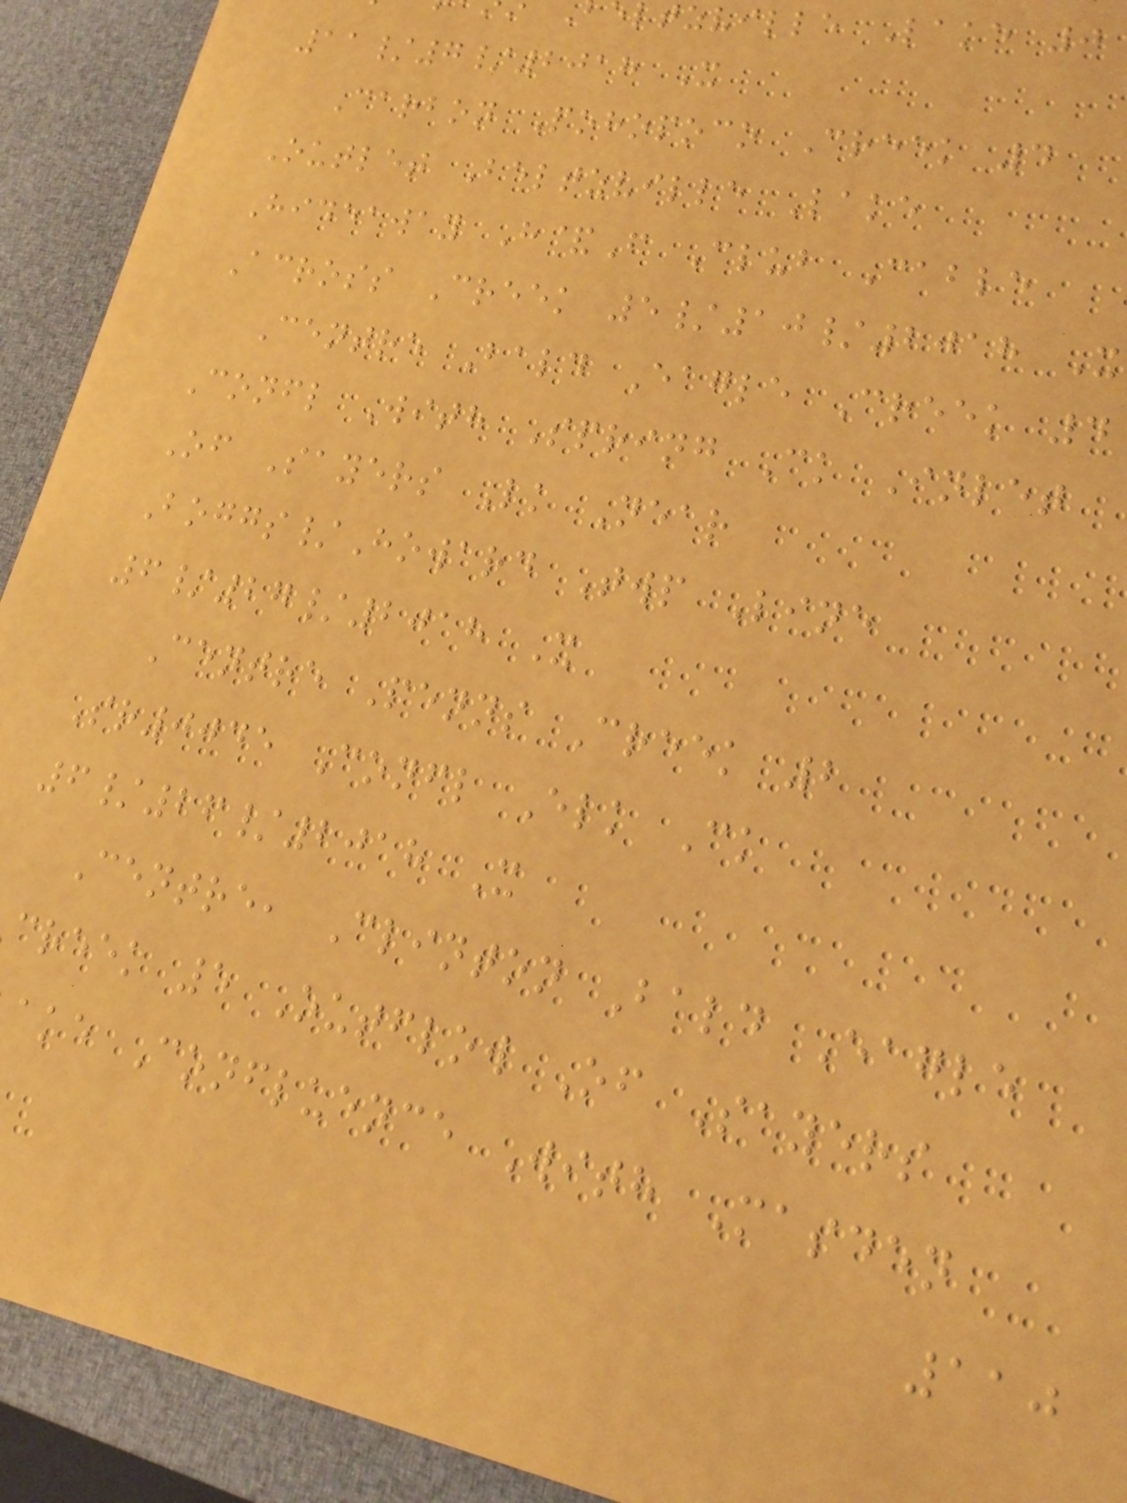ltzville Lake 0
11/7/2018 X
Carbon Pohopoco Creek 4
Outlet Beltzville Lake
Hideaway H&F Club Cable
Across Creek 5/10/2018 X
Centre Bald Eagle Creek 4
Confl With Spring Ck Inlet
Of Sayers Lk Near
Boggs/Howard Twp Line
6/27/2018 X
Centre Penns Creek 2
Sr0045 Confl Elk Ck
6/26/2018 X
Centre, Clinton Bald Eagle
creek 5 Outflow Of Sayers
ake Confluence With Masden
110
